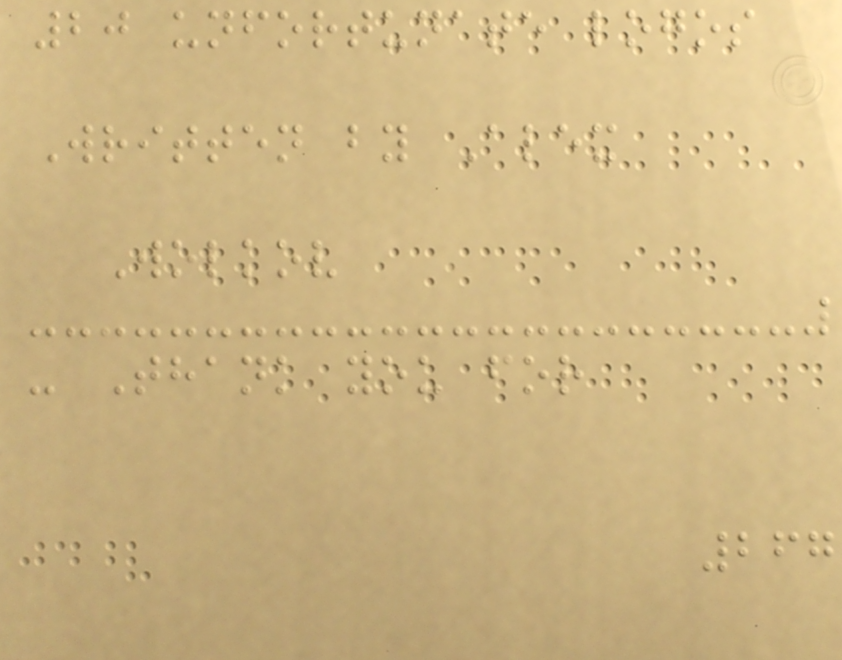20 unfortunate logos
Written by Alex
Wolkov
- Thank you for
267
